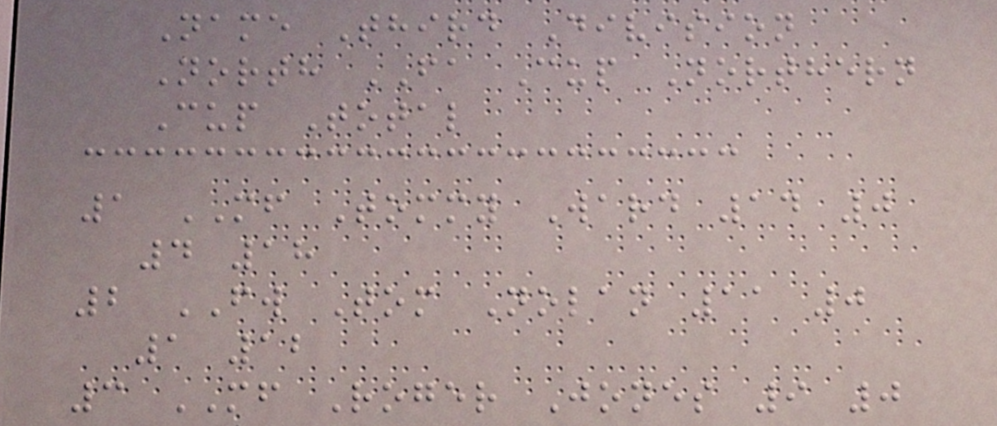Name Third Division
North FA Cup Northern
Cup Total
1 MF Tommy Ward 14 0
4 18
2 FW Tom Nolan 11 0
1 12
3 MF Roger Jones 9 0
